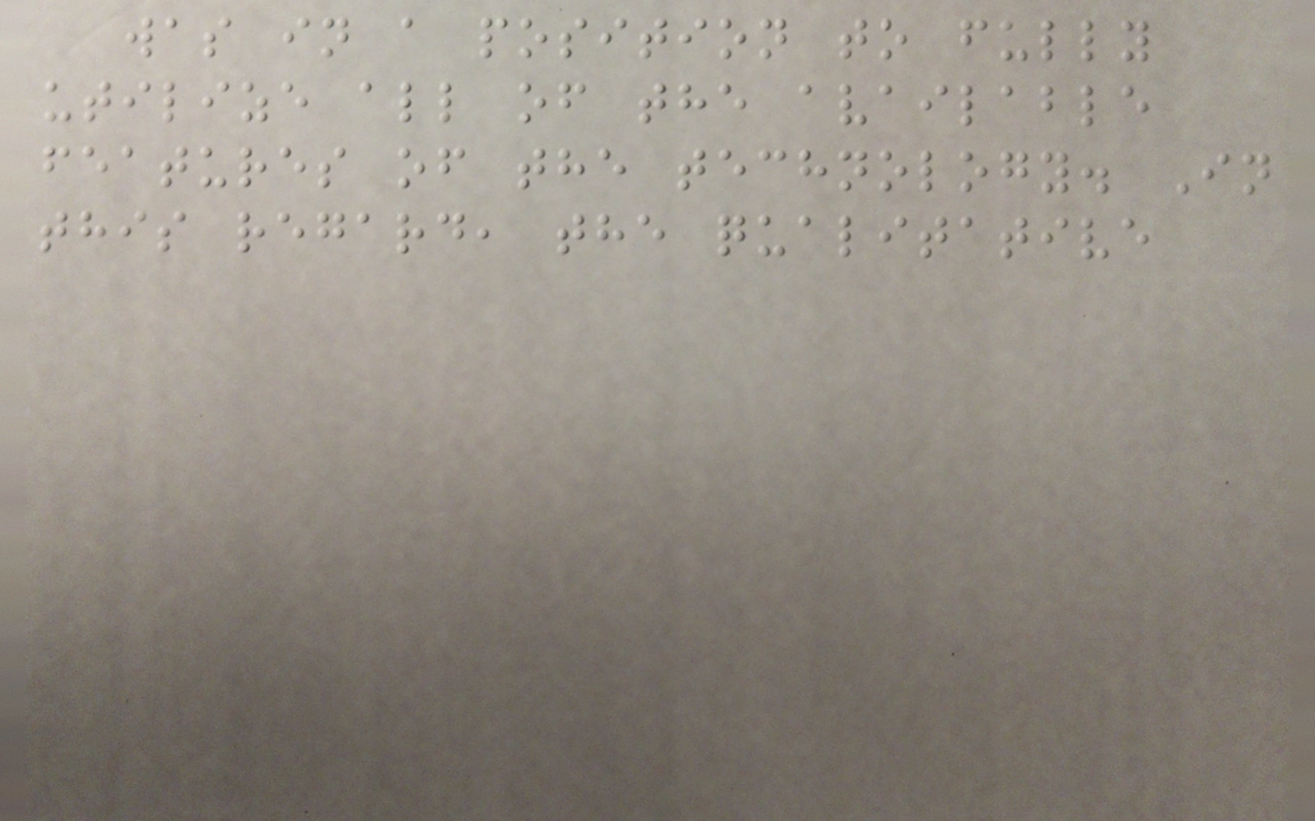was in a position to fully
utilize all of the available
features of the technology. In
this regard, the qualitative
